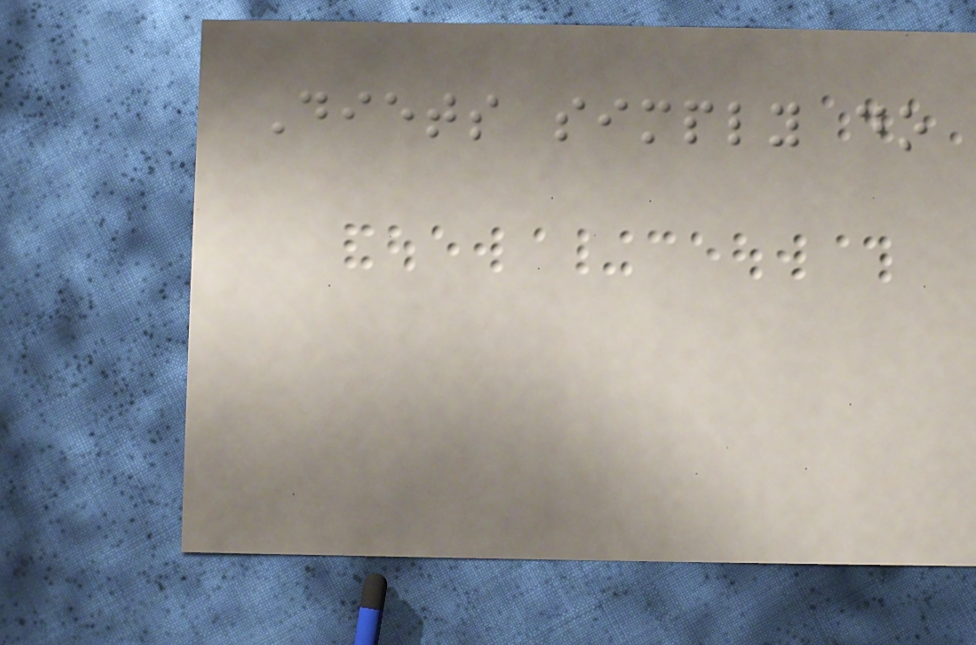Diets simply do
